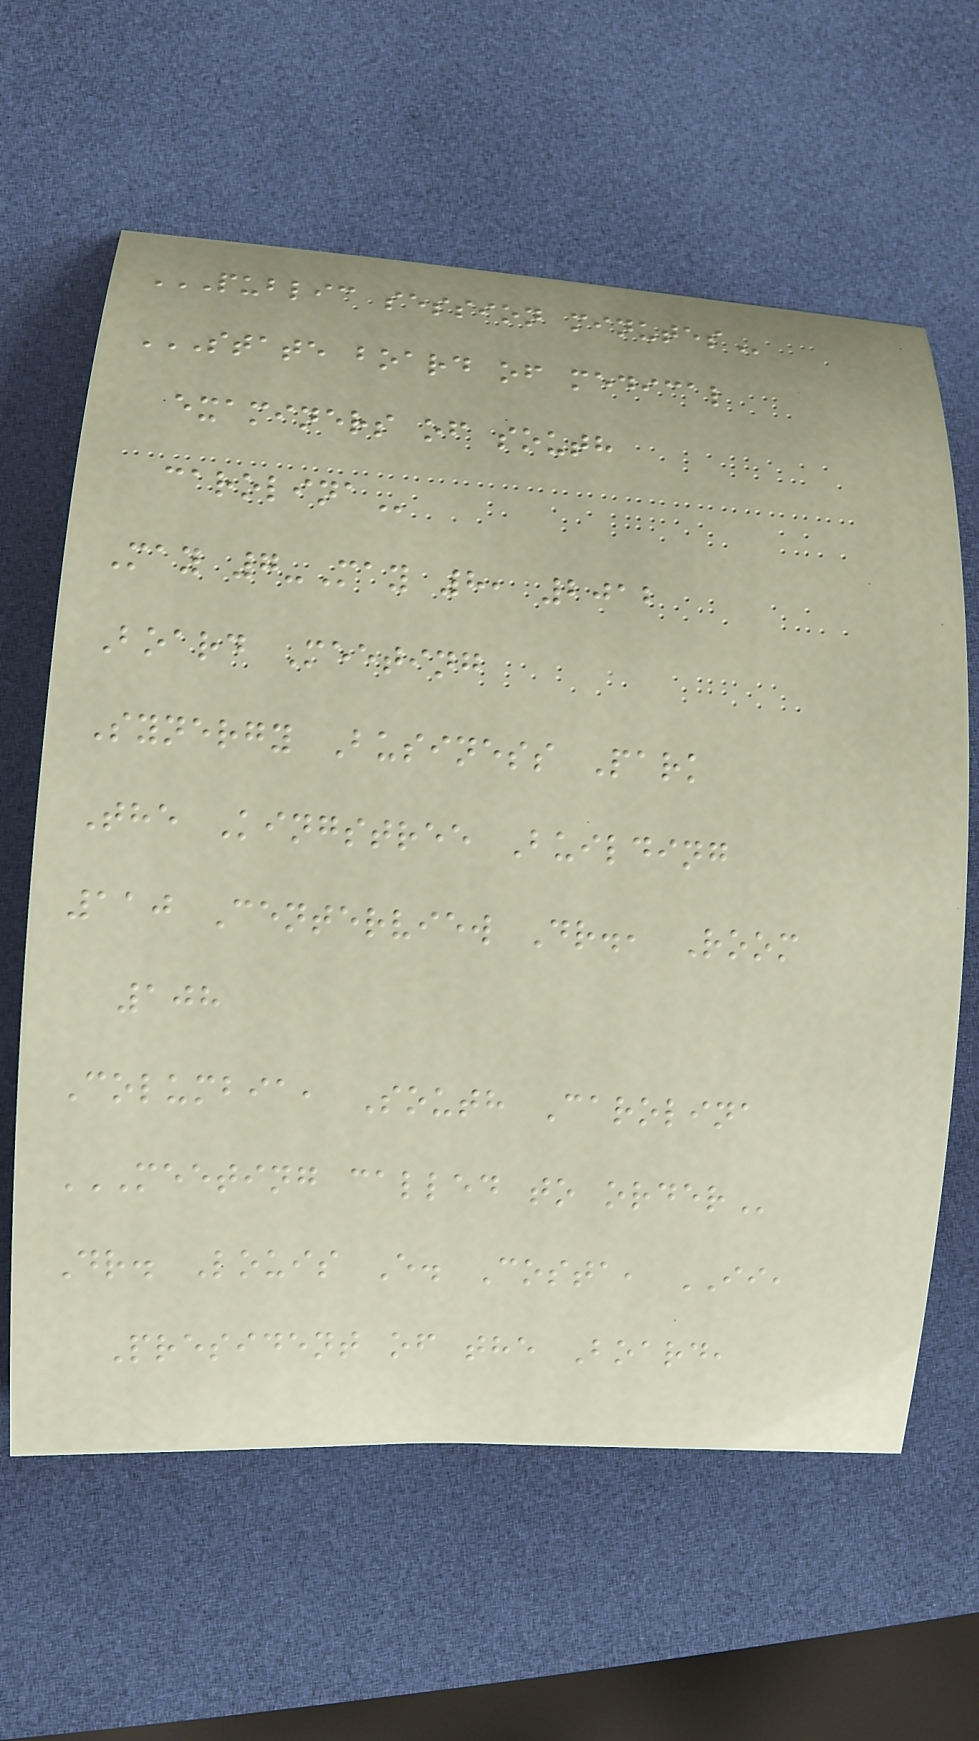PUBLIC SESSION MINUTES
STATE BOARD OF MEDICAL
EXAMINERS OF SOUTH
CAROLINA
May 7-May 8, 2012
Board Meeting
Synergy Business Park
The Kingstree Building
110 Centerview Dr., Room
108
Columbia, South Carolina
MEETING CALLED TO ORDER
Dr. Louis E. Costa, II,
President of the Board,
